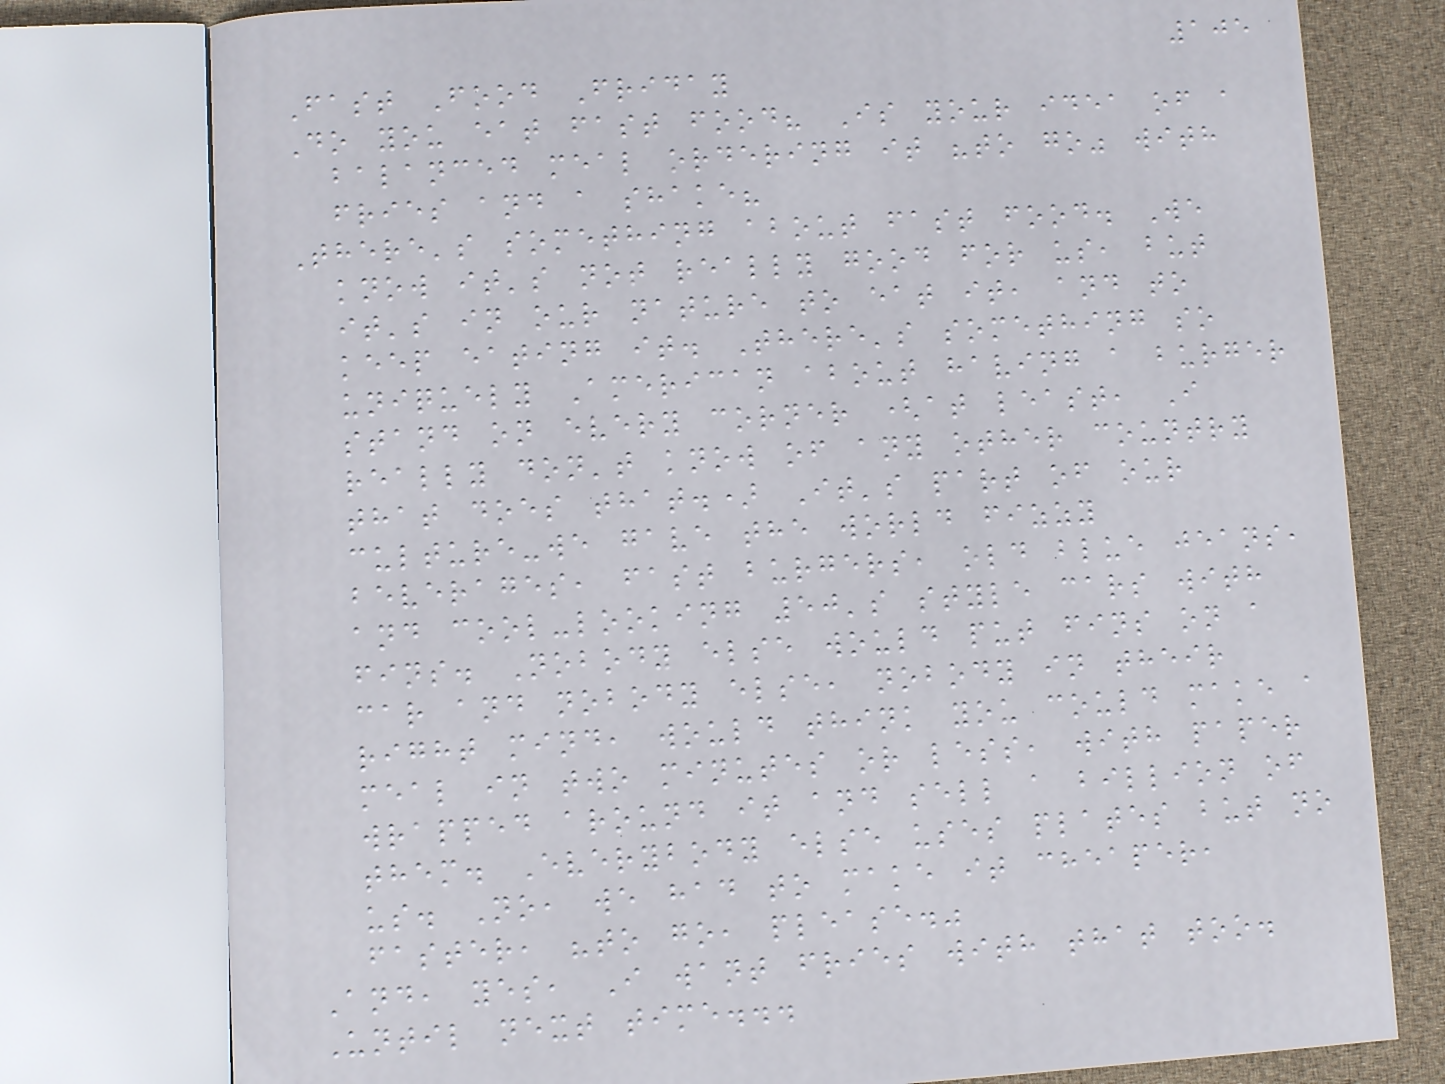105
Fast Food Friday
Do you eat fast food? Is your idea of a
balanced meal ordering it "to go" with
fries and a shake?
There's something about fast food. We
know it's not really good for us, but
it's in our nature to eat it, and to
keep eating it. There's something so
uniquely American about having a burger
stand on every corner (at least, I
really don't know of any other country
that does that.) It's part of our
culture-we gave the world fizzy
beverages, fast burgers, old blue jeans,
and cool-looking 50's style cars with
fins. Nobody else would put fins on a
car and nobody else, nobody in their
right mind, would think you could make a
meal in two minutes or less, with paper
wrapped around it and sell a billion of
them. Everybody else uses plates but no
us. No, we had to make it cheaper,
faster, "to go, please."
And, yes, I want fries with that too.
Until next time...
